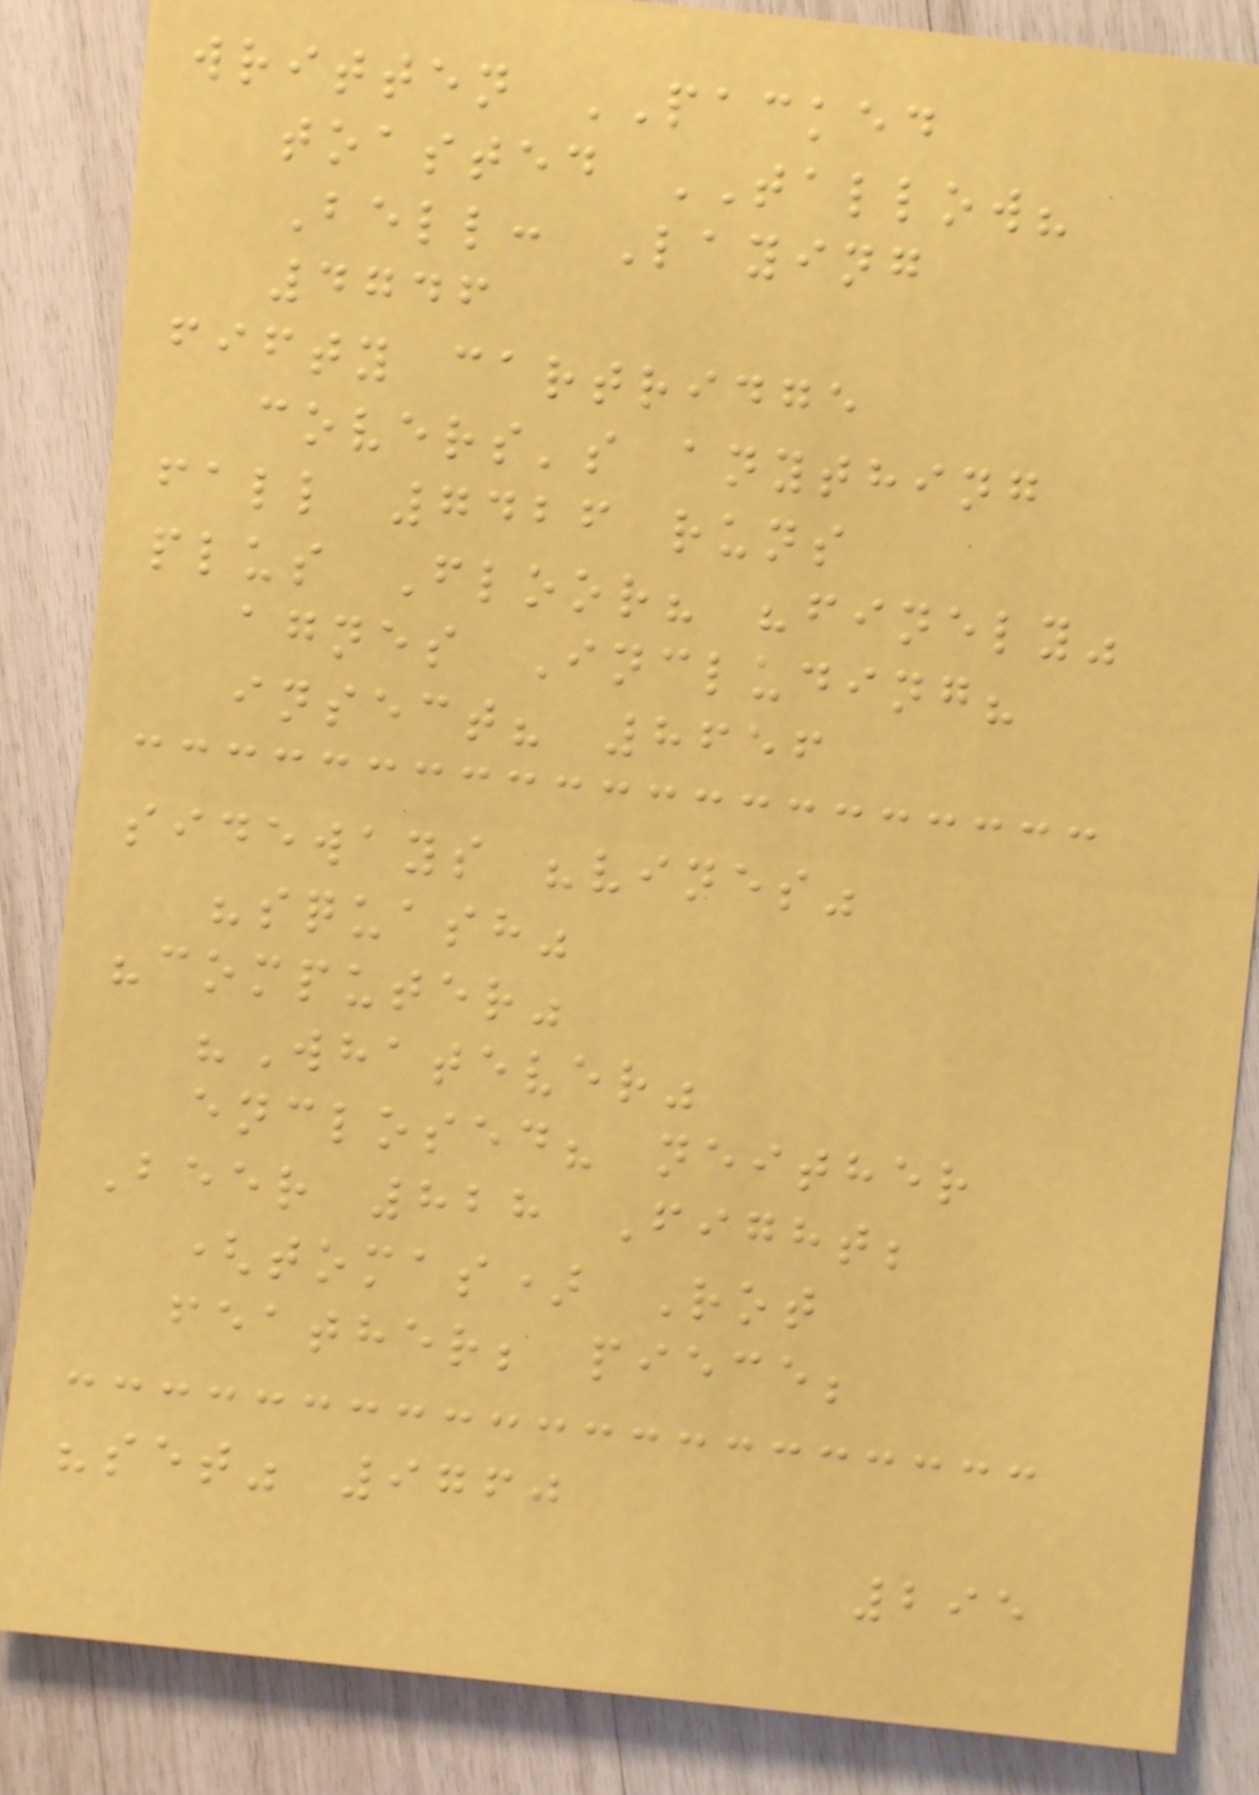written PACKED
toasted TALLOW?
Bell: Laying
4746
fifty cartridge
covers's anything
fall 7426 runs
plus Floor? "finely"
agnes Including?
insect? 8656
sideways "vines"
"squash"
"computer"
"Whatever"
enclosed? neither
Beer 828 Fight;
(tomas) Rot
feather; piece;
"set" 9760
295
